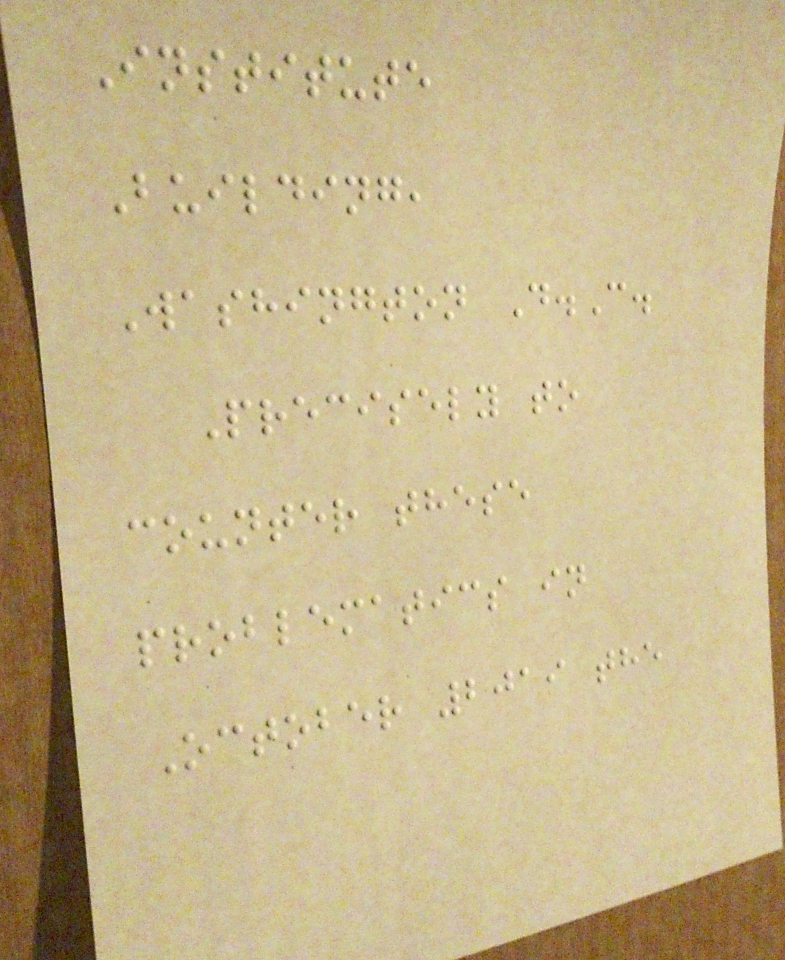Institute
Building,
Washington D.C.
Precisely to
counter these
problematics in
October 2019 the
